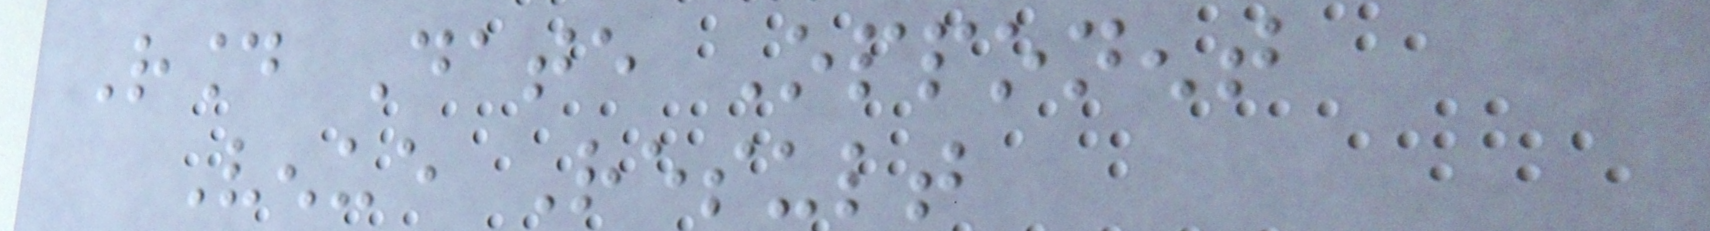Round Date Opponent
Venue Result
